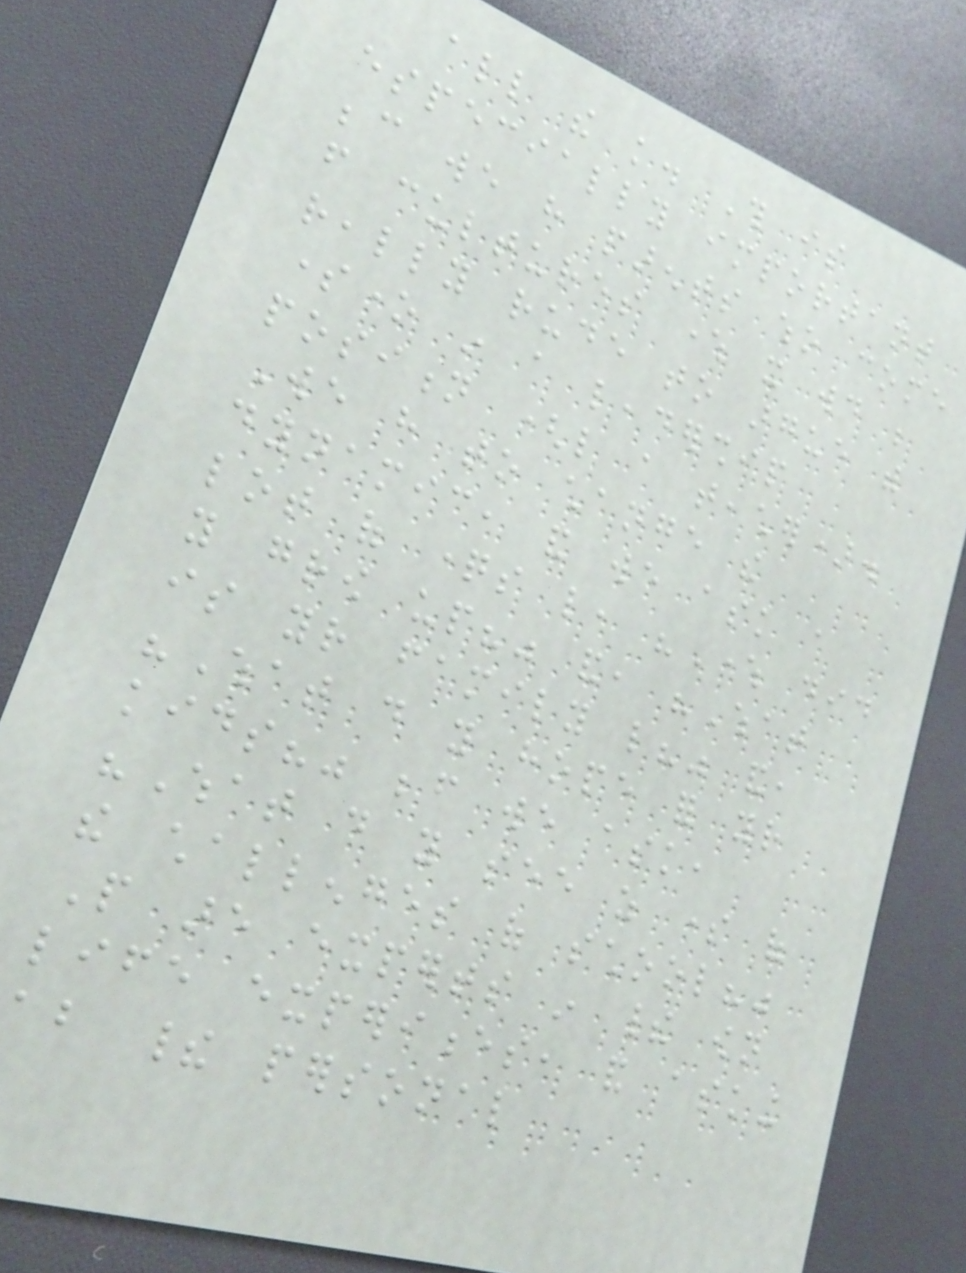all the knowledge. This is
especially important
because we have parents who come
from cultures where it would be
really rude to argue with
someone in a leadership
position (like a teacher).
We have to change the
dynamic, and we ask a
lot of questions like, "Where did
you grow up?" and, "What
is your family like?" and,
"What do you hope for your
kids?" before we ask,
"What do you see as some of
the challenges of school?"
People are experts in their own
life experiences, and asking
about their personal
